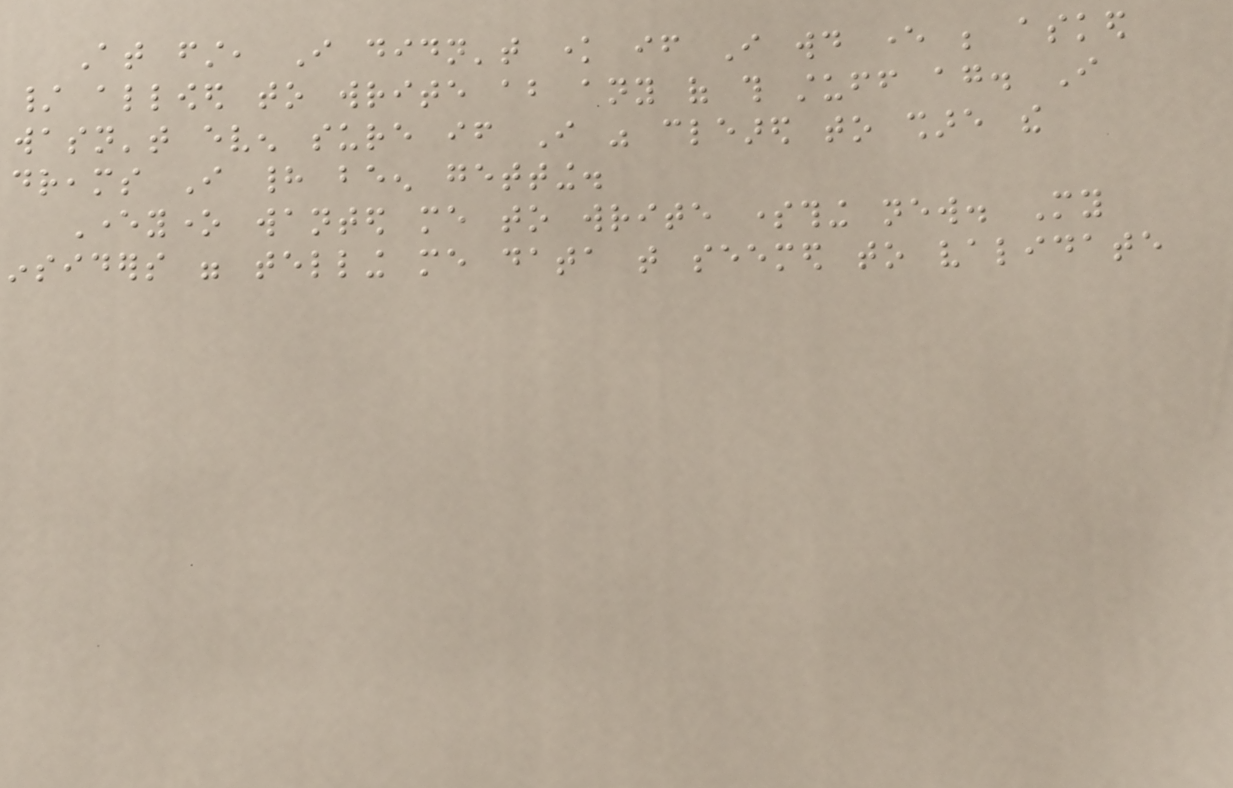At first, I didn't know if I would ever be asked
/ allowed to write about any of this stuff again. I
wasn't even sure if I was cleared to share the
dreams I had been getting.
Everyone wanted me to write something new. My
insiders were telling me data that seemed to validate
